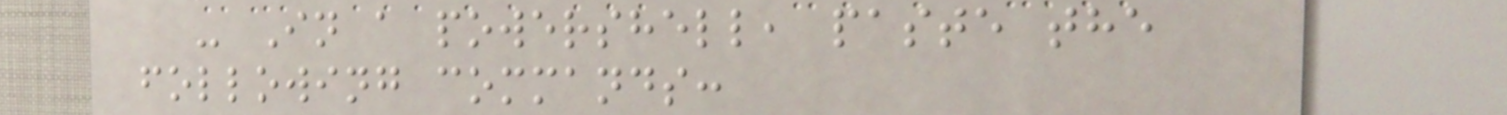- In a powershell, paste the
following commands:
